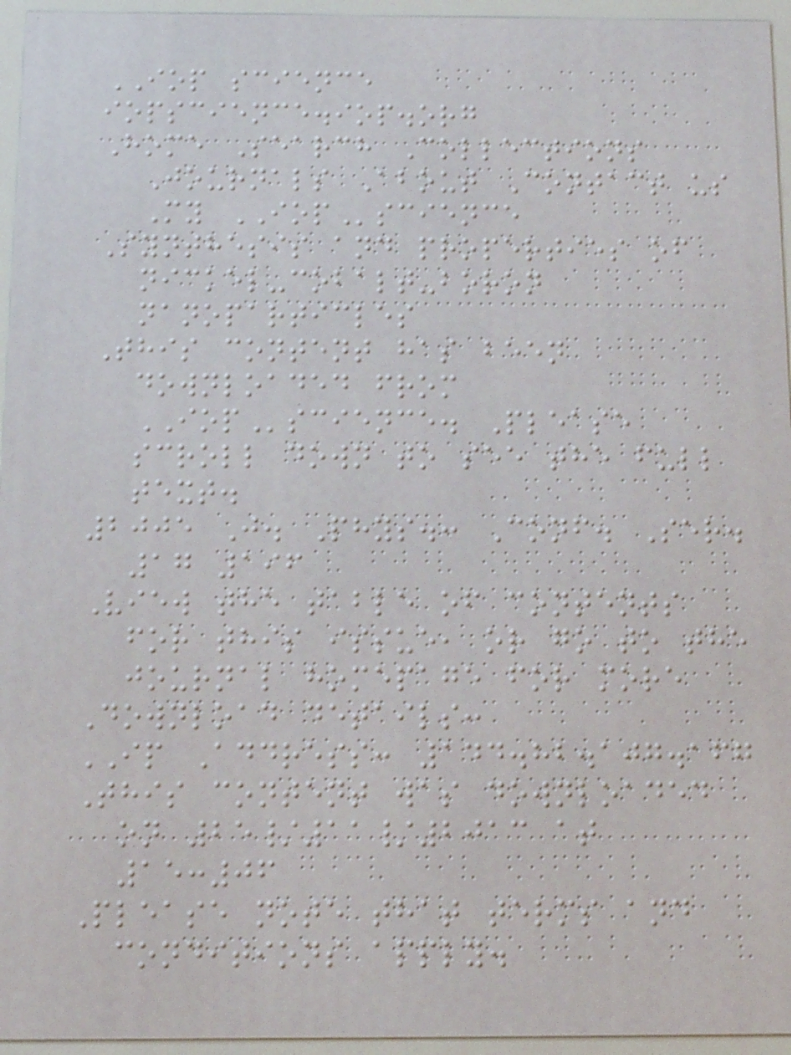IOP science
iopscience.iop.org
Home Search Collections
Journals About Contact us
My IOPscience
Synthesis and properties of
nickel-cobalt-boron
nanoparticles
This content has been
downloaded from
IOPscience. Please
scroll down to see the full
text.
2005 J. Phys.: Conf. Ser.
17 196
View the table of contents
for this issue, or go to the
journal homepage for more
Download details:
IP Address: 144.82.107.167
This content was downloaded
on 25/11/2013 at
15:06
Please note that terms and
conditions apply.
